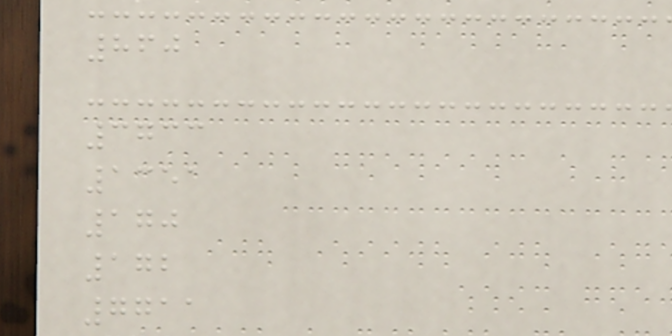860
3733
1351
170
172
7711
